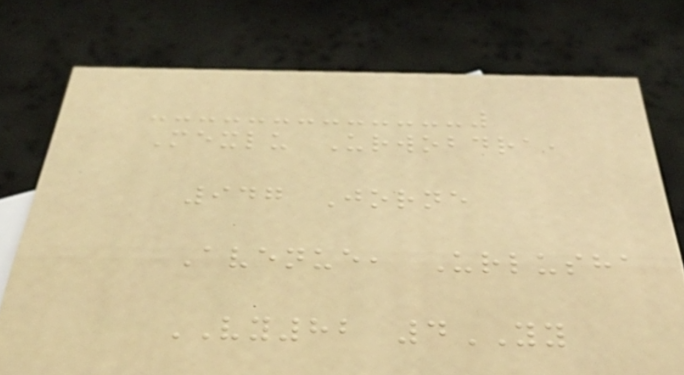Mexlu Urwobdra,
947 Jorne
Avenue, Urlusha
VY82 4YY
